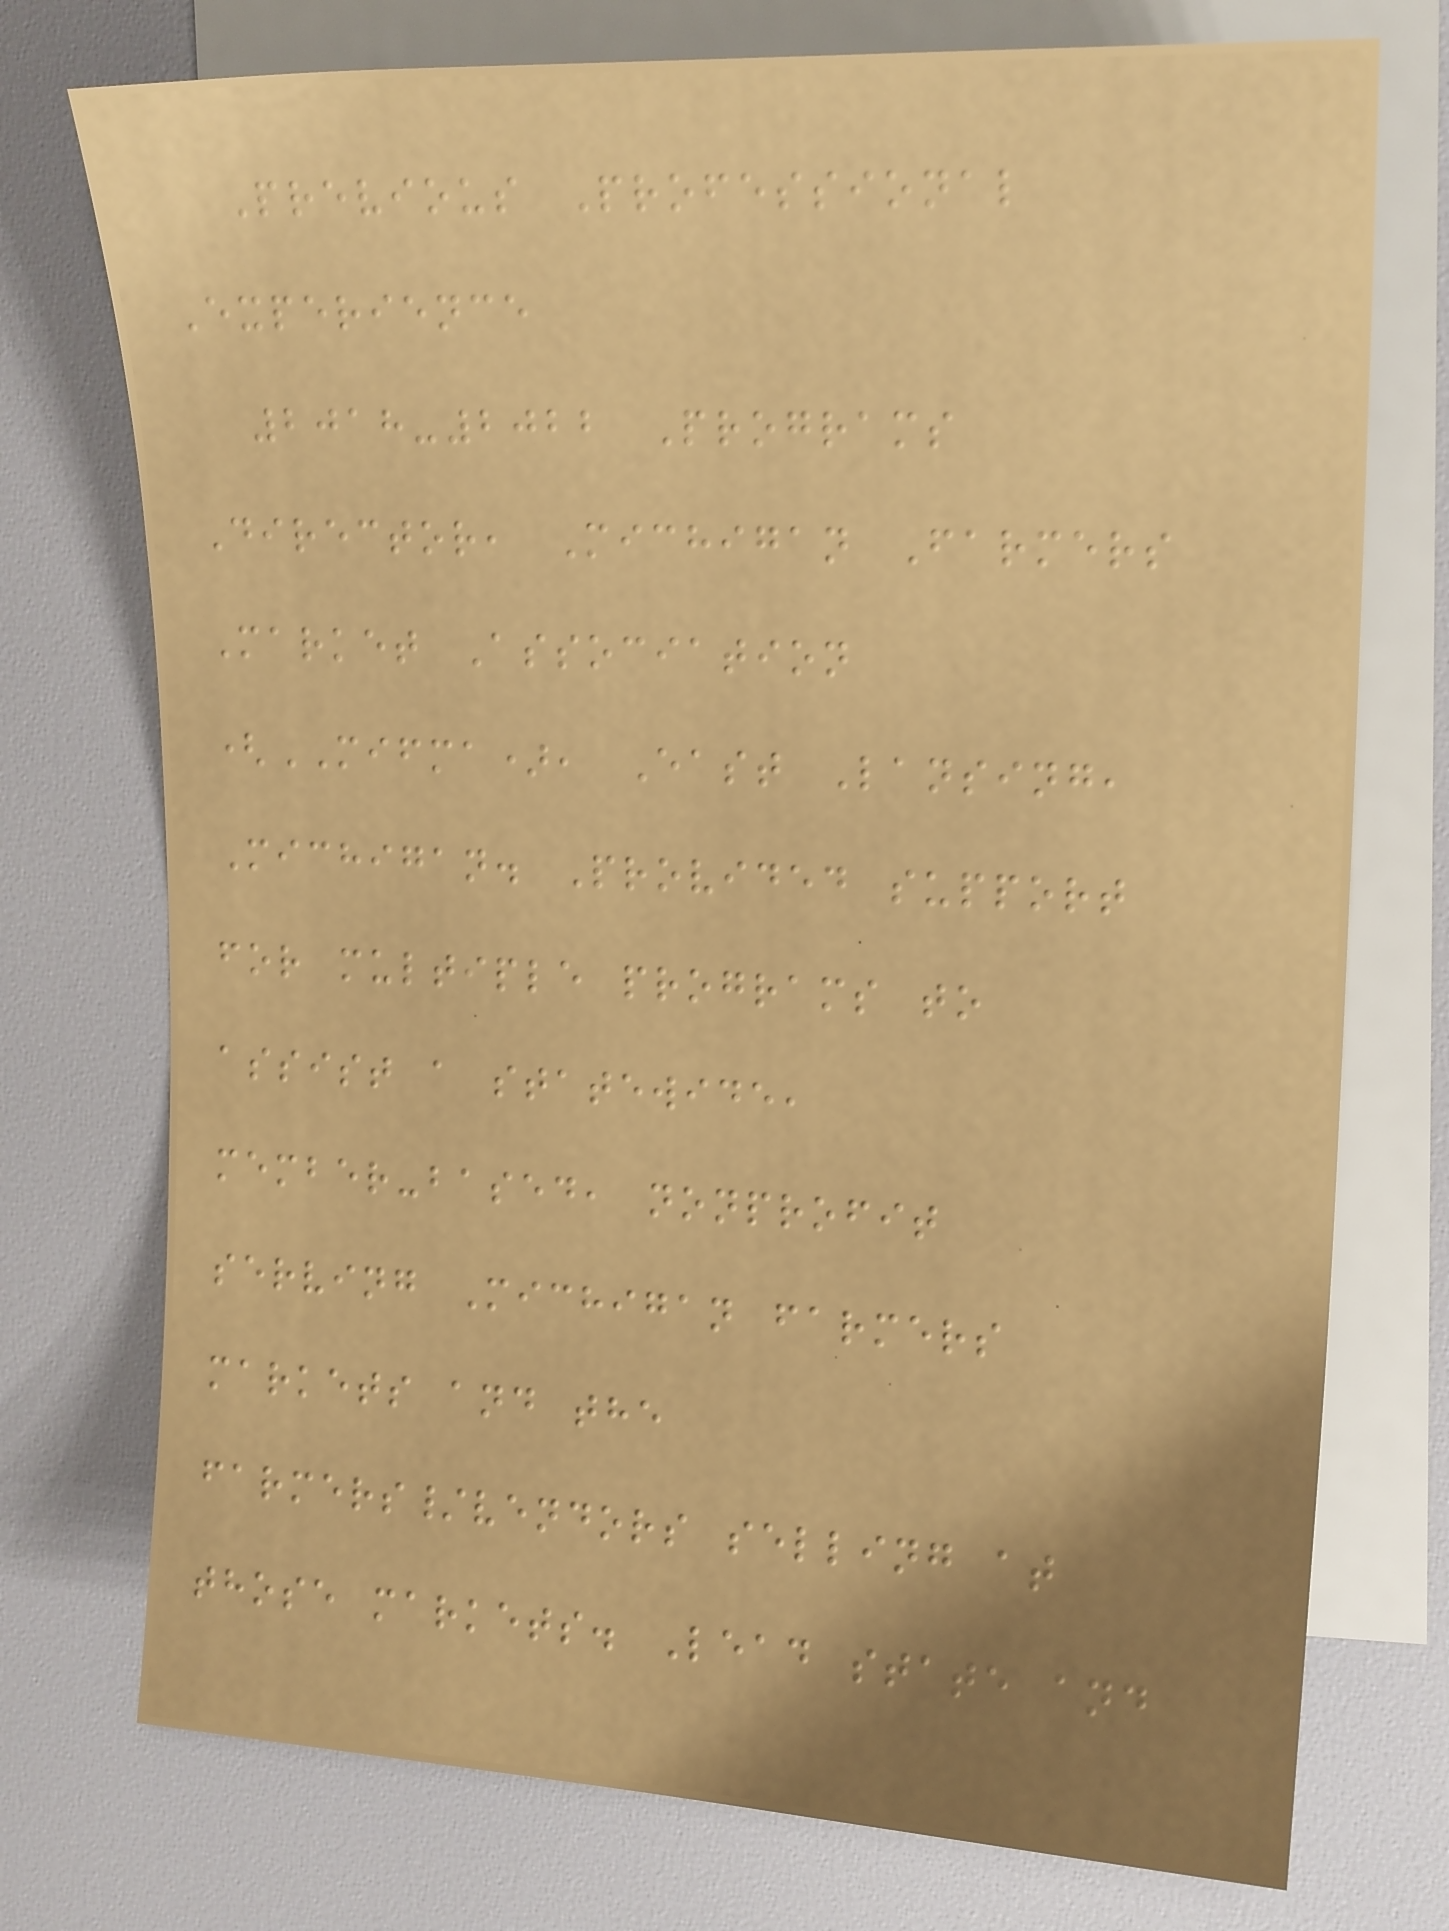Previous Professional
Experience
2018-2022 Programs
Director, Michigan Farmers
Market Association
(MIFMA), East Lansing,
Michigan. Provided support
for multiple programs to
assist a statewide,
member-based, nonprofit
serving Michigan farmers
markets and the
farmers/vendors selling at
those markets. Lead state and
